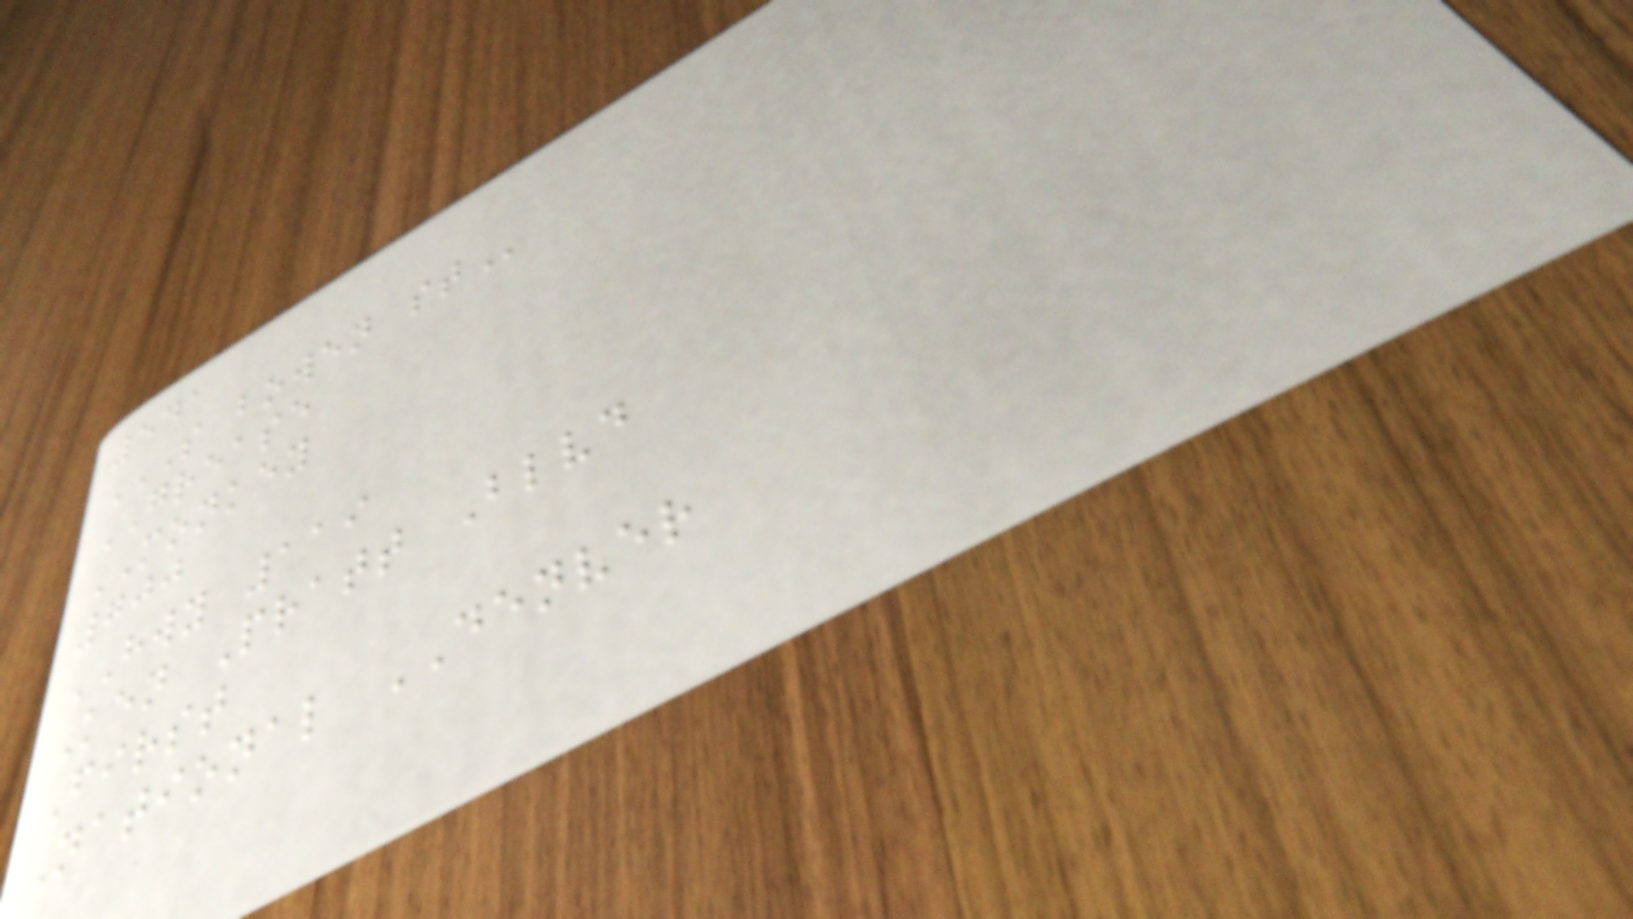541
S BOWEN ST
GREASE
MONKEY
700
HWY 119
Ken Pratt Blvd
First
National DENVER
